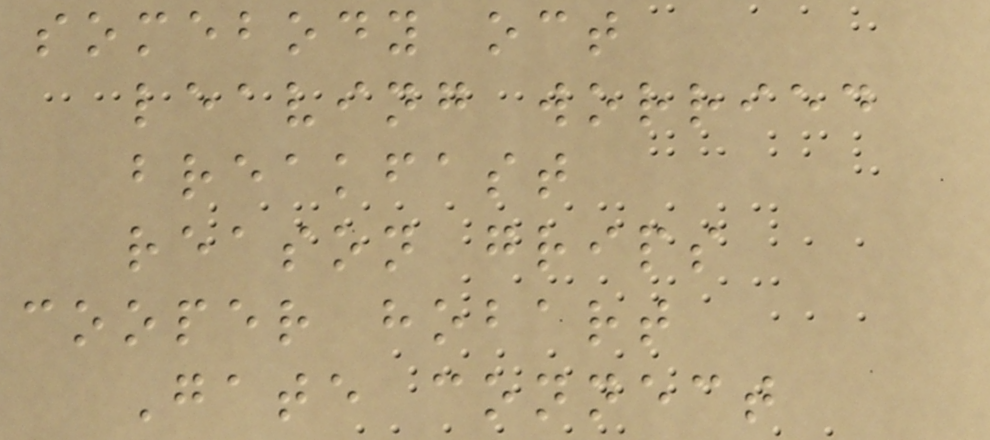somebody oct
leaving worried
breakfast
reason grips
cooper hobart
Gate connect
